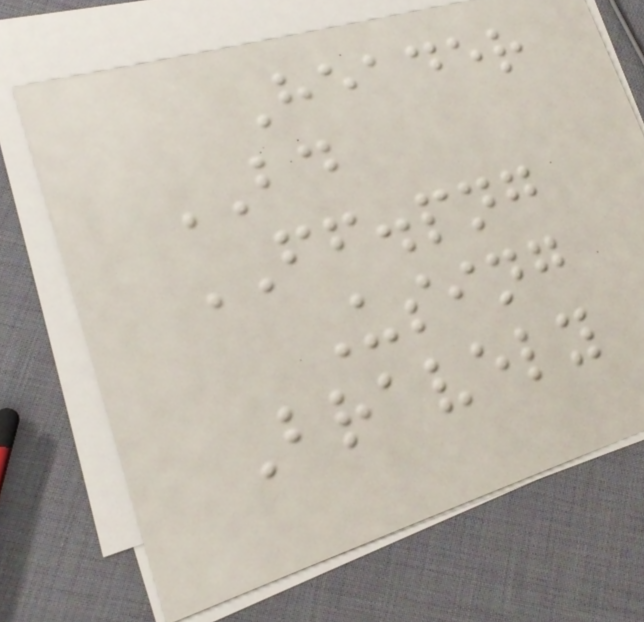Header
BD
FF.png
Using
Bravely
